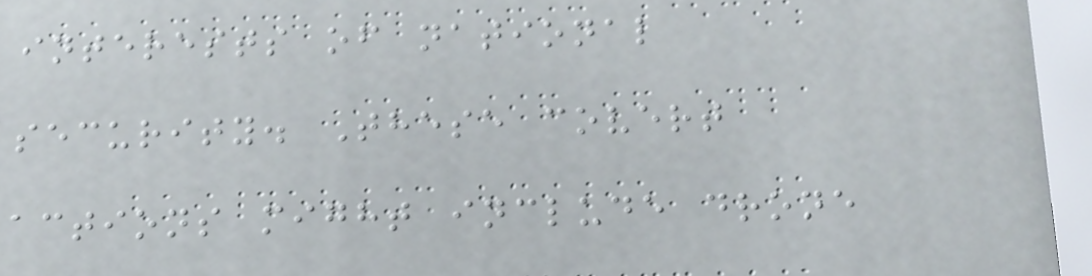interests of national
security. These covert
actions might include drone
